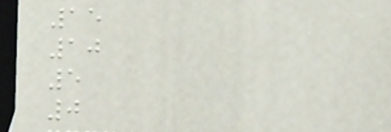15
10
5
0
